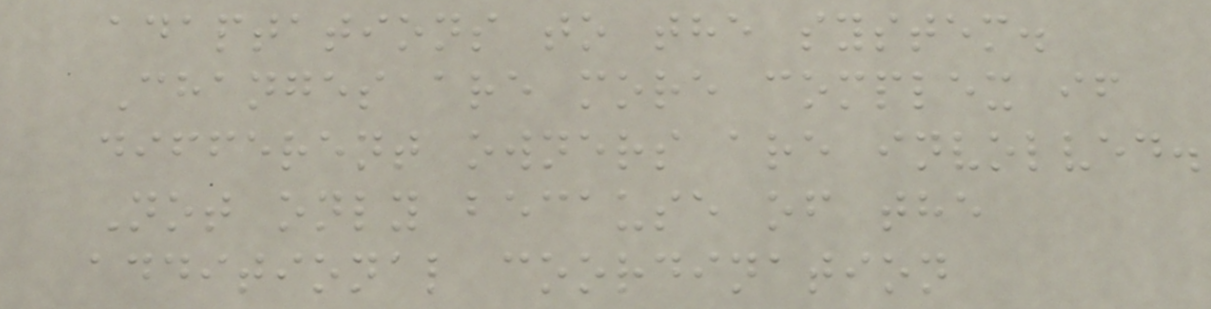adaptations to the system.
Changes are more complex if
different owners are involved.
Not only because of the
additional coordination
